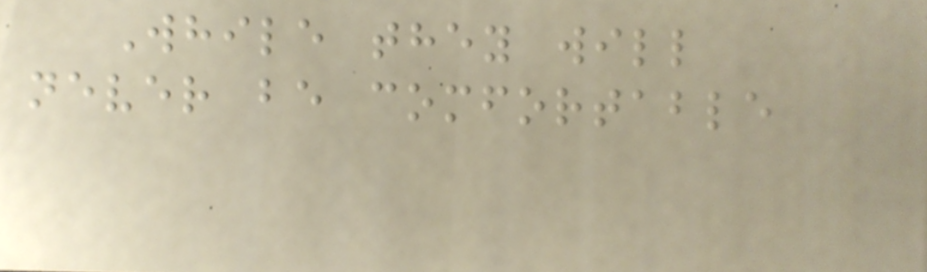While they will
never be comfortable
